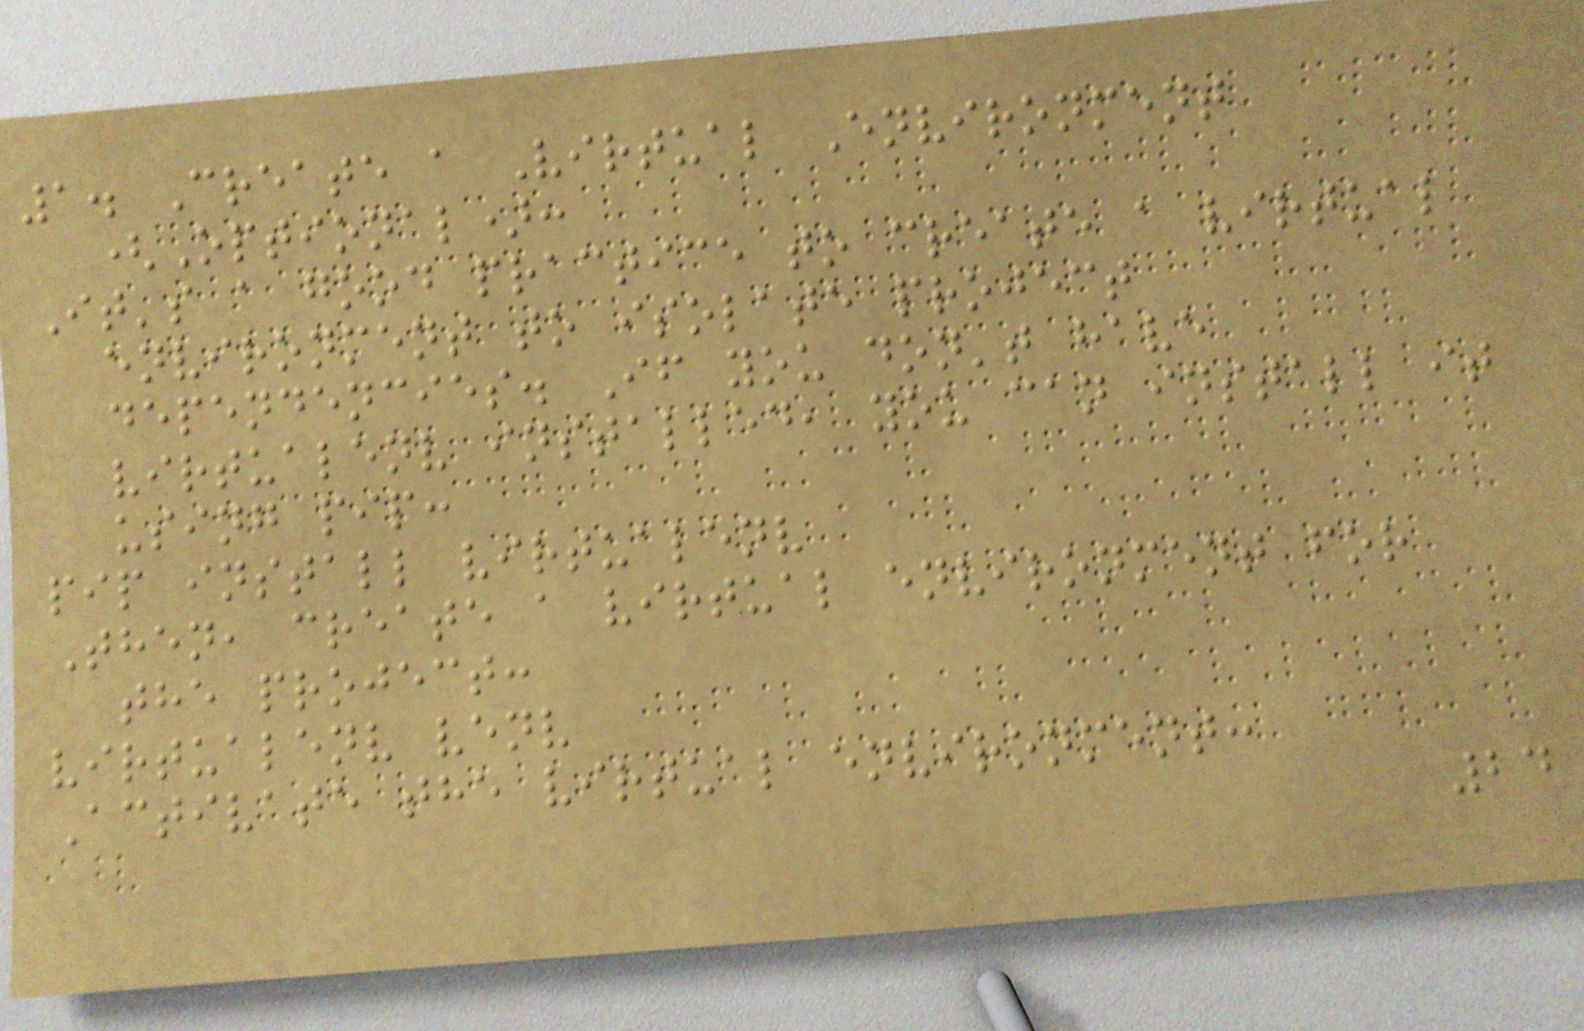1. Create a Virtual Environment
(Optional):
It's a good practice to create a virtual
environment to isolate project
dependencies. If you don't have
virtualenv installed, you can install it
using pip:
pip install virtualenv
Then, create a virtual environment for
the project:
virtualenv venv
Activate the virtual environment:
24
